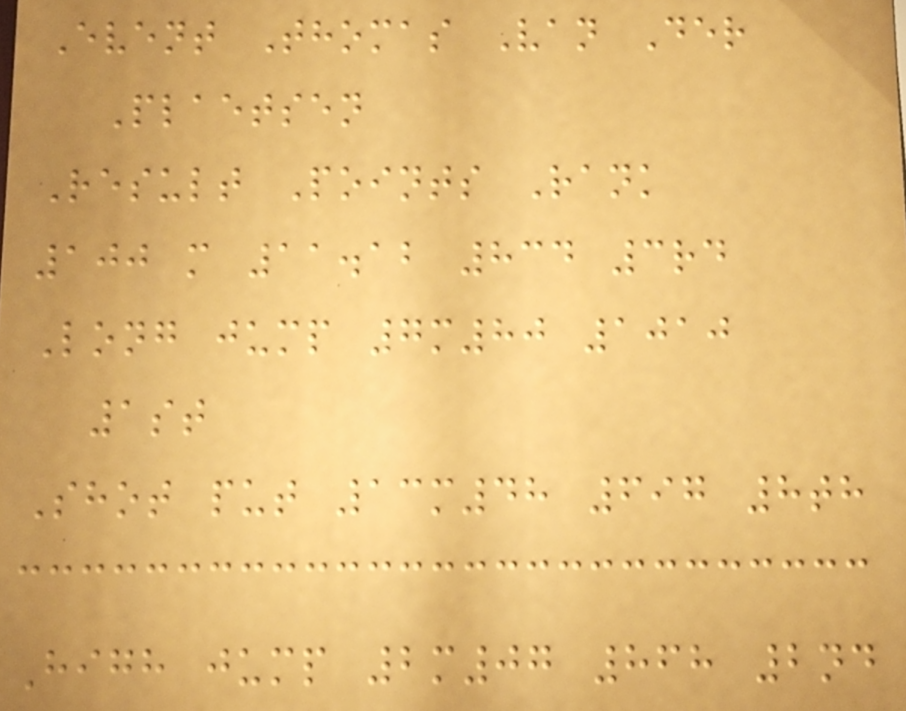Event Thomas Van Der
Plaetsen
Result Points Rank
100 m 11.12 834 3rd
Long jump 7m80 1010
1st
Shot put 13m48 697 8th
High jump 2m07 868 2nd
